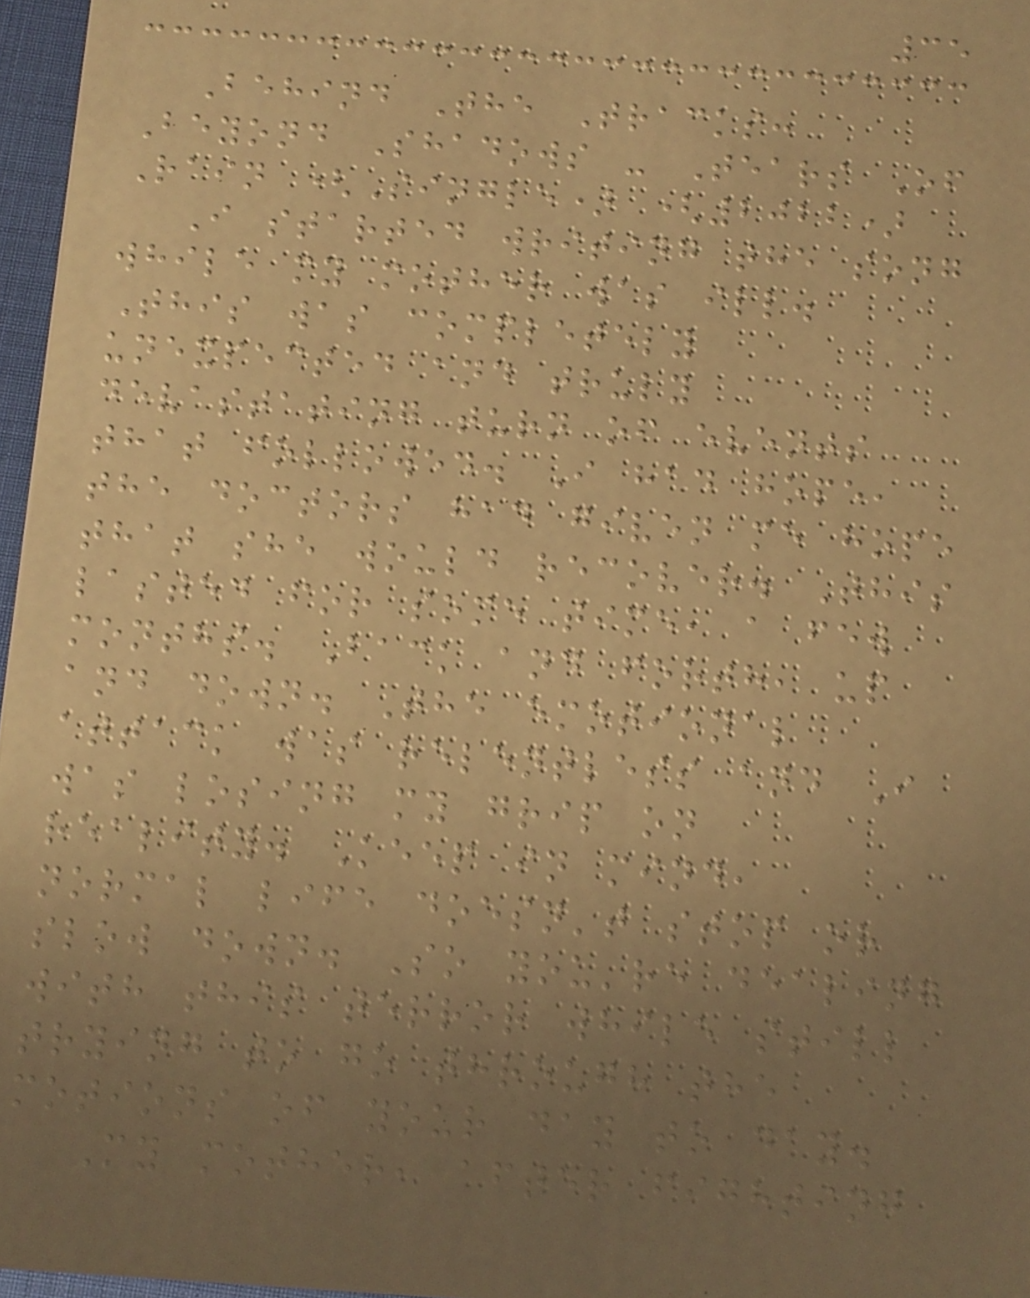35
Behind The Tracks:
Beyond Shadows - Tears Of
Rain (Single) (2022)
I started writing the song
while my mother was ill.
This was completely
unexpected and truly
devastating turn of events
that followed. I had hope,
the doctors had given me hope
that she would recover. This
lasted for some time, a few
months. Back and forth, up
and down. The emotional
attack was relentless and I
was losing my grip on
reality. Keep in mind,
normal life doesn't stop or
slow down. So you're dealing
with this terror while still
trying to go through the
motions of your day to day.
My mother, after fighting
